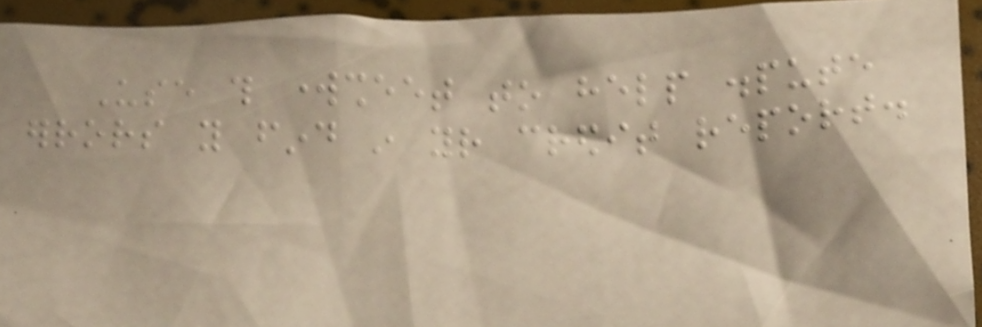Use this worksheet to help dispute
errors you find in your credit report.
